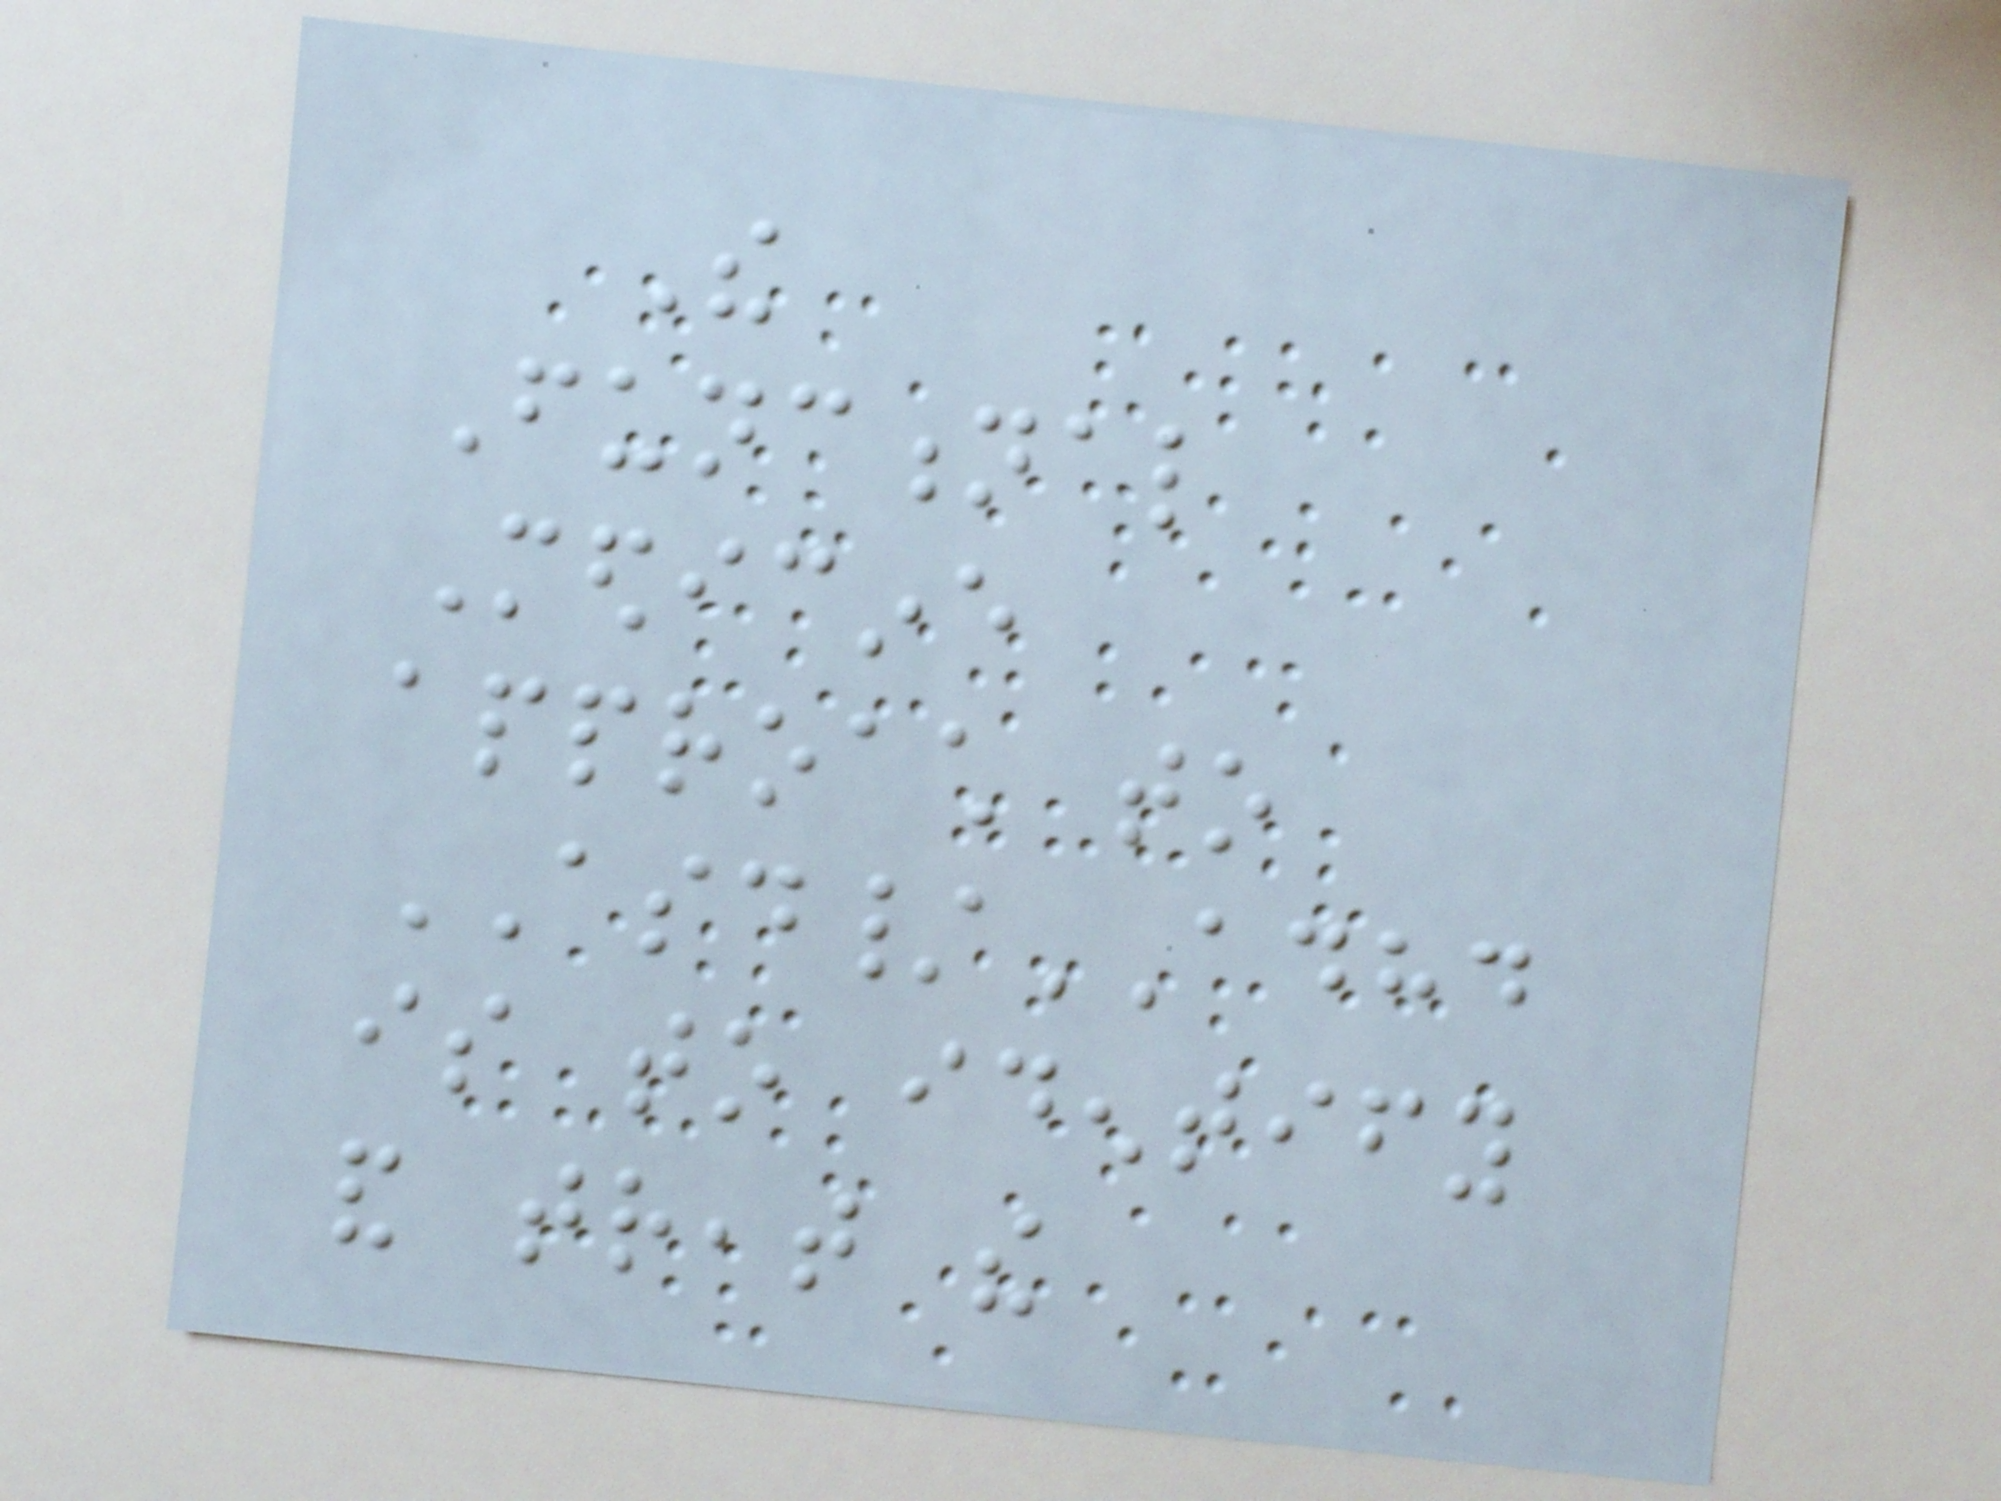The
Functional
Medicine
approach to
ASD/ADHD
is to identify
and treat the
